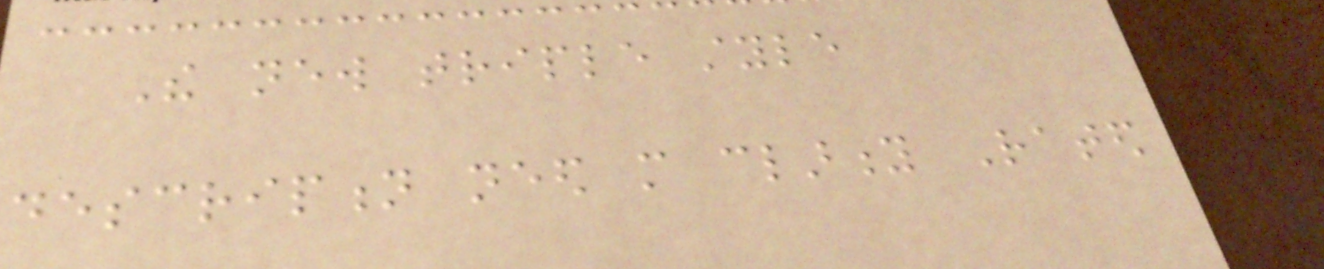The new triple style
description need more clarity Rated
